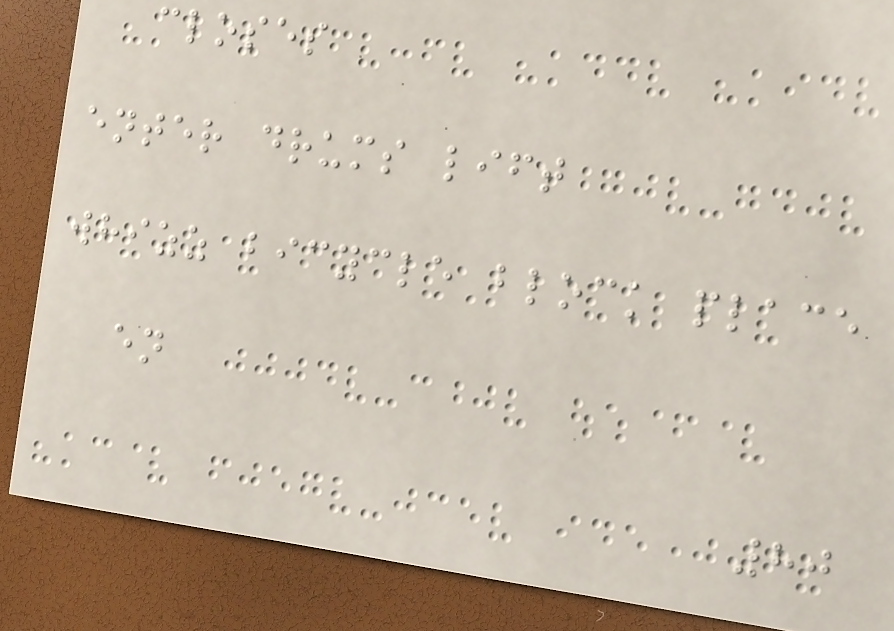closes
enter drums lift
whizz bicycle block place
en
80
